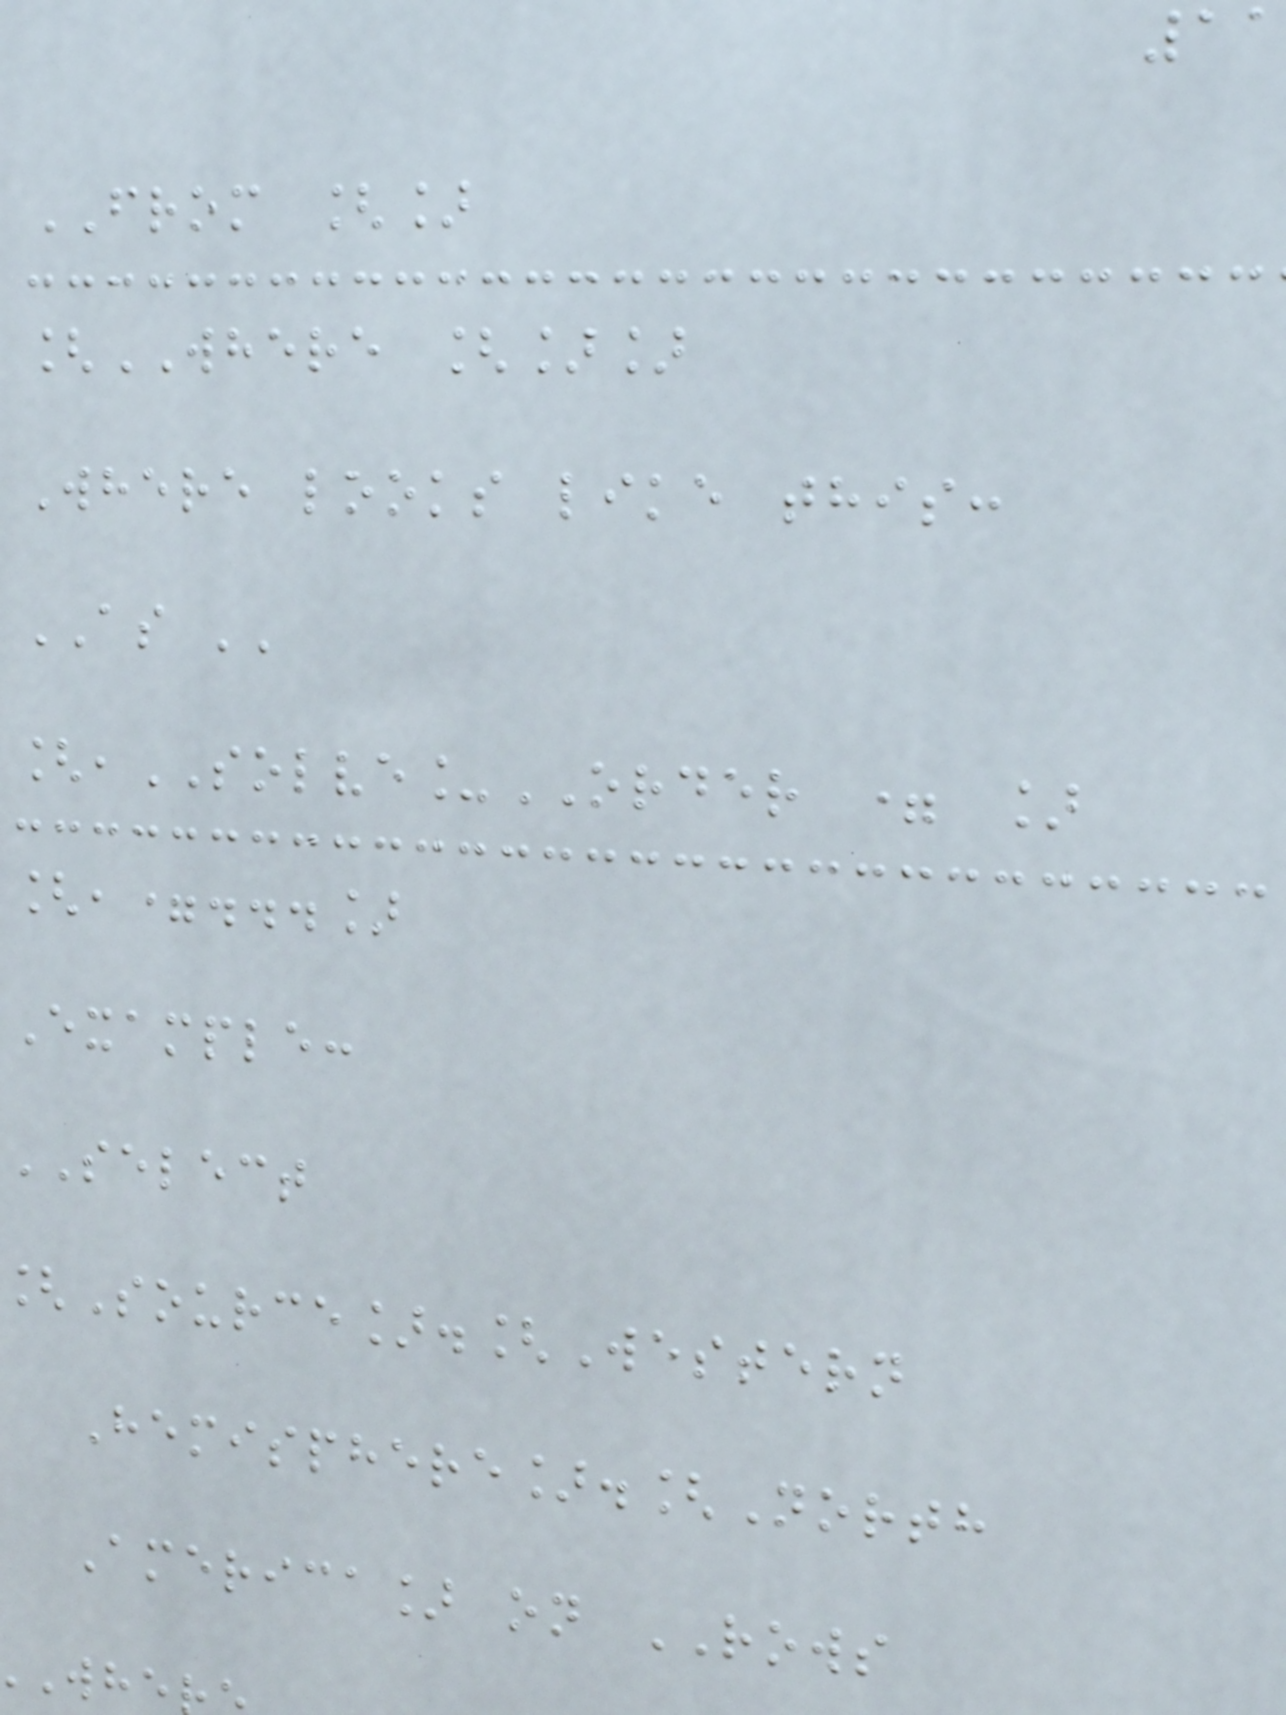FROM []
[WHERE []]
Where looks like this:
AS ''
[,SOLVE_ORDER = ]
[,=...]
Example:
SELECT
[Source].[Western
Hemisphere].[North
America] on ROWS
